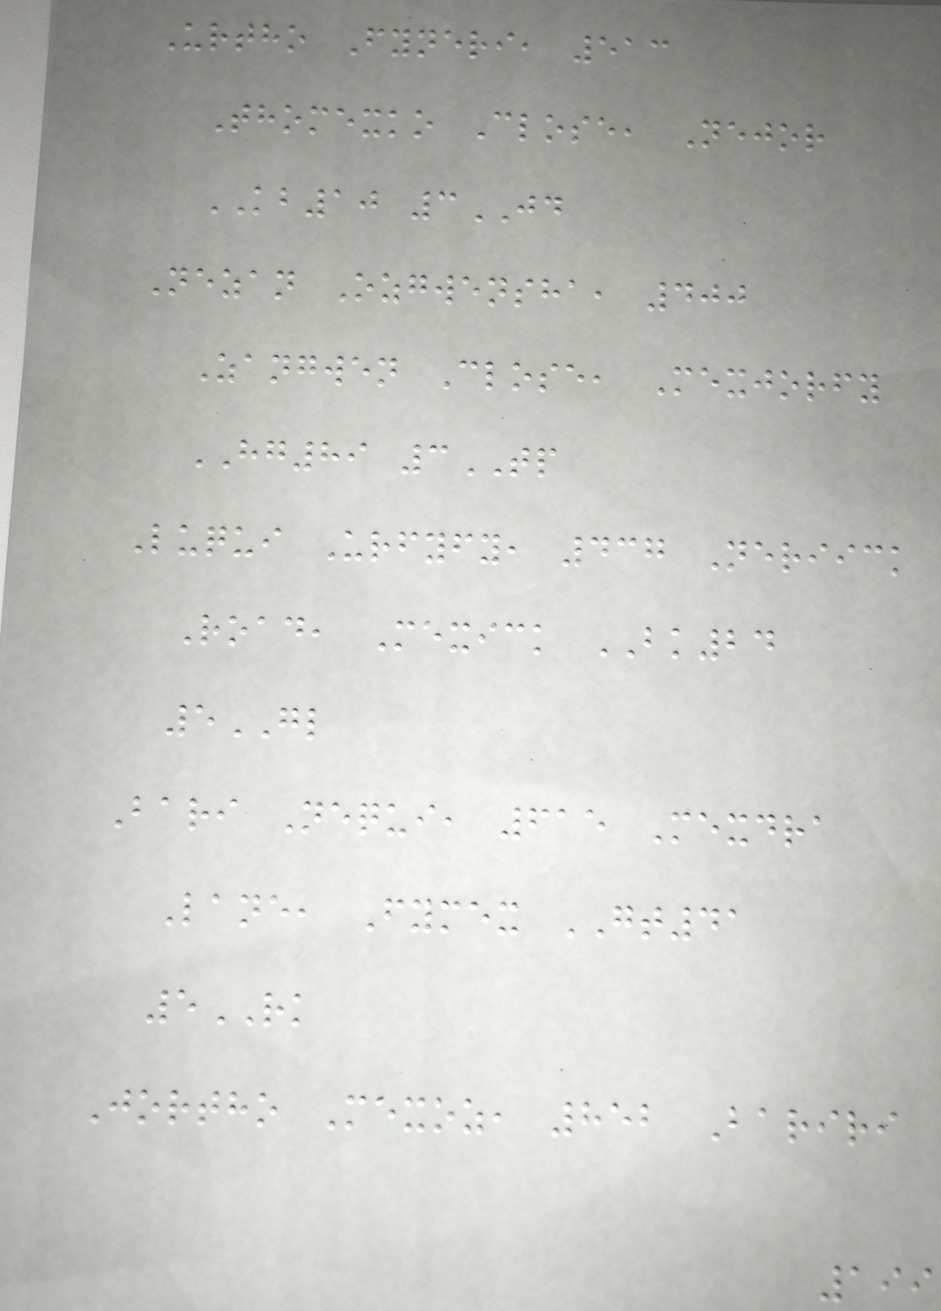Urtho Fyneri, 513
Thomexko Close, Nejor
KB10 3JD
Nezan Ozgwensha, 400
Zangwen Close, Mexjorfy
HG89 3TP
Luqui Urfyfy, 437 Neriick
Road, Mexick BK24
5GL
Bari Nequi, 615 Mexdra
Lane, Fymex GT41
5RK
Jortho Mexoz, 852 Bariri
199
